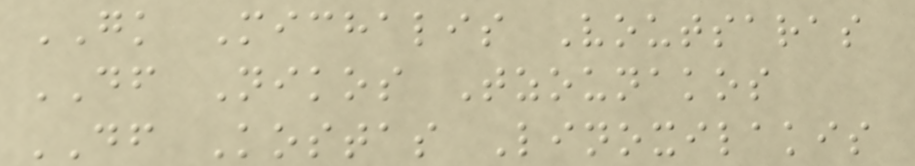GK Michalis Voutsaras
DF Nikos Tzounakos
DF Kostas Linoxilakis
